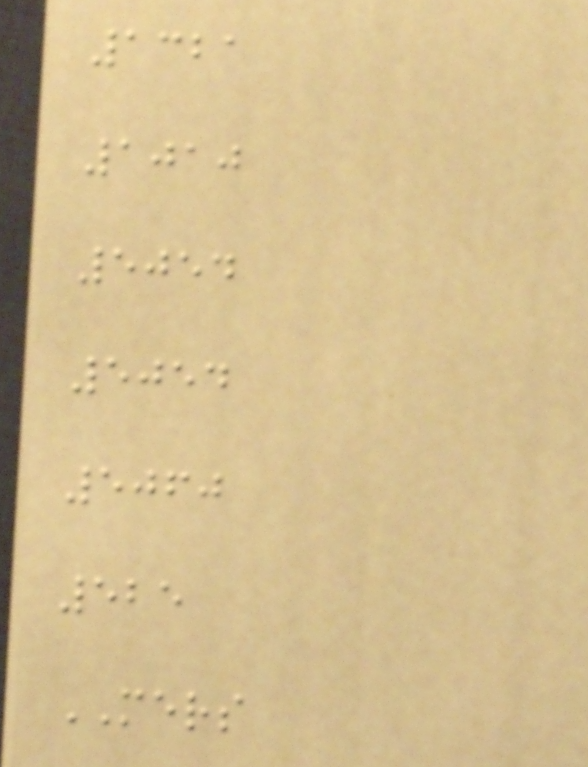1321
1010
5054
5054
5060
525
MERS
